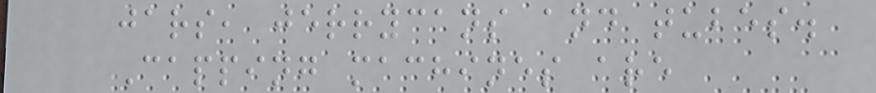jars, jerrycans and tubes.
Capping machines are
